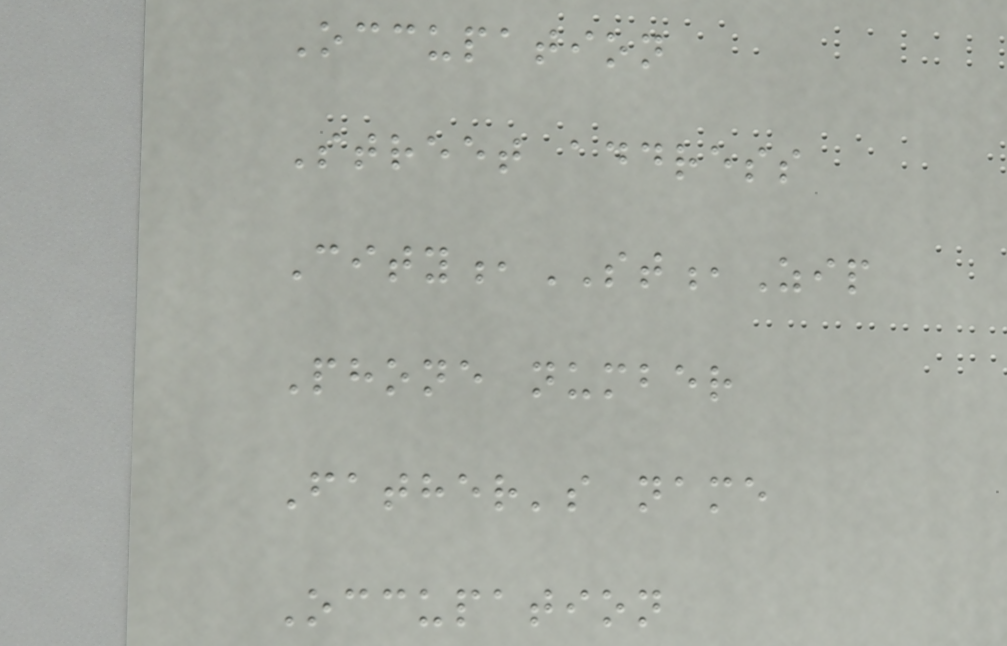Occupation
Street address
City,ST,Zip
Phone number
Father's name
Occupation
